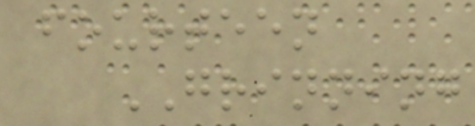fourteen
GRINNING
